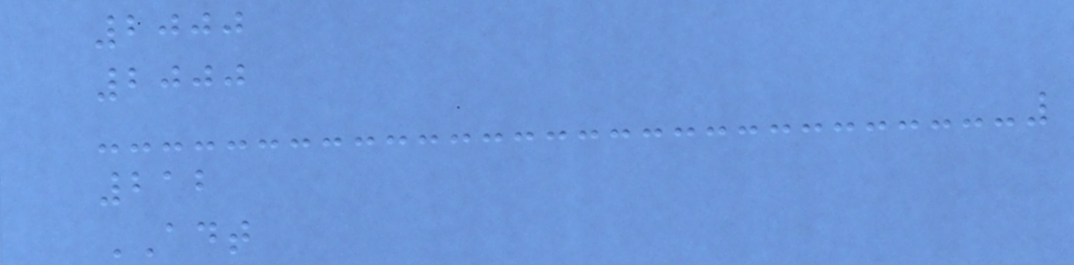2000
2000
212
ADT
